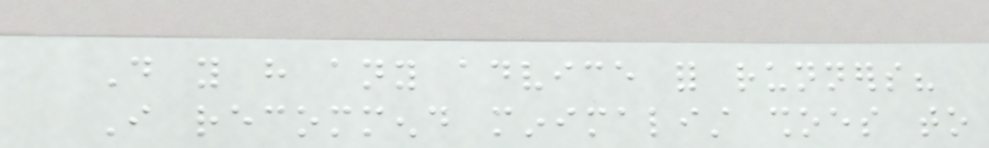Do you have any advice for runners?
I recommend minimalist shoes to
